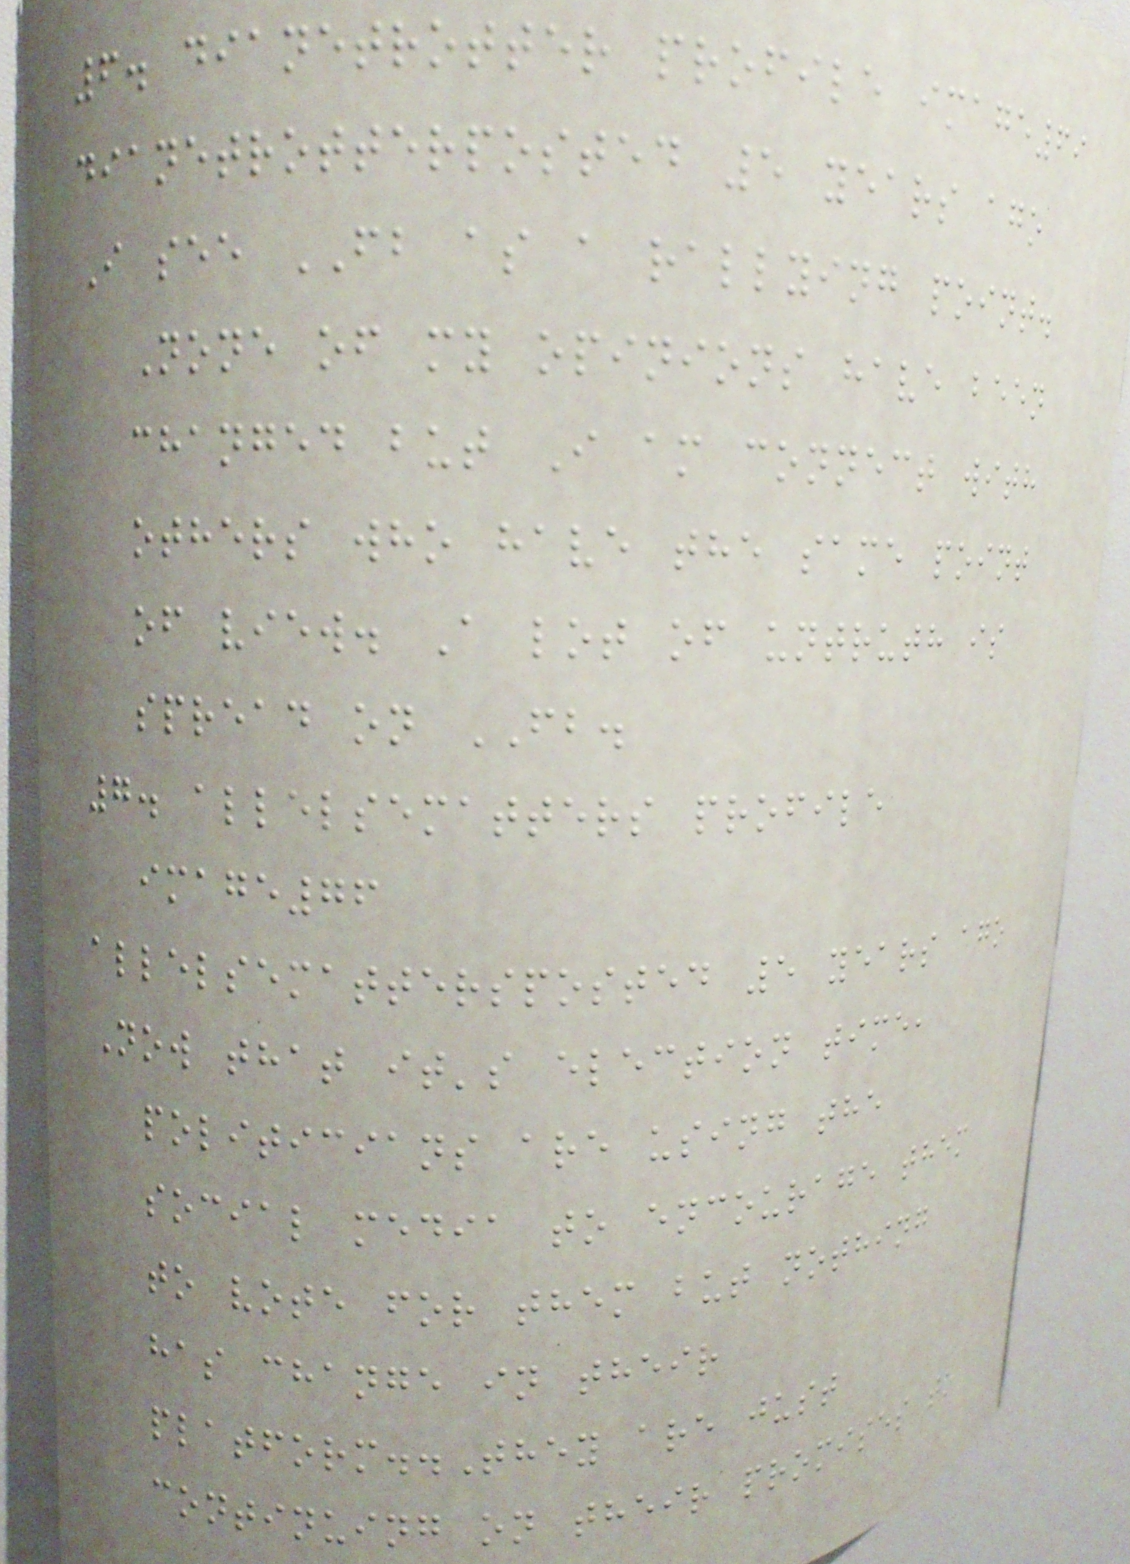6. dianetrotter profile image69
dianetrotterposted 5 years ago
I see FB as a rallying point.
None of my opinions have been
changed but I am connect with
others who have the same point
of view. A lot of untruth is
spread on FB.
7. allelsematters profile
image76
allelsemattersposted 5 years ago
Now that it's election time,
politicians are using the
social media to encourage them
to vote for them but nothing
has change in their
platform..They are just
continuing on their promises to
